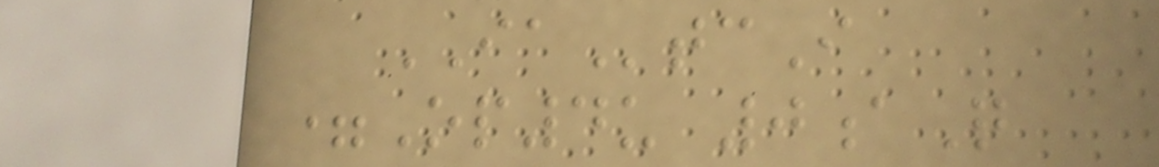IAtcI
=Op4u 0aQ
